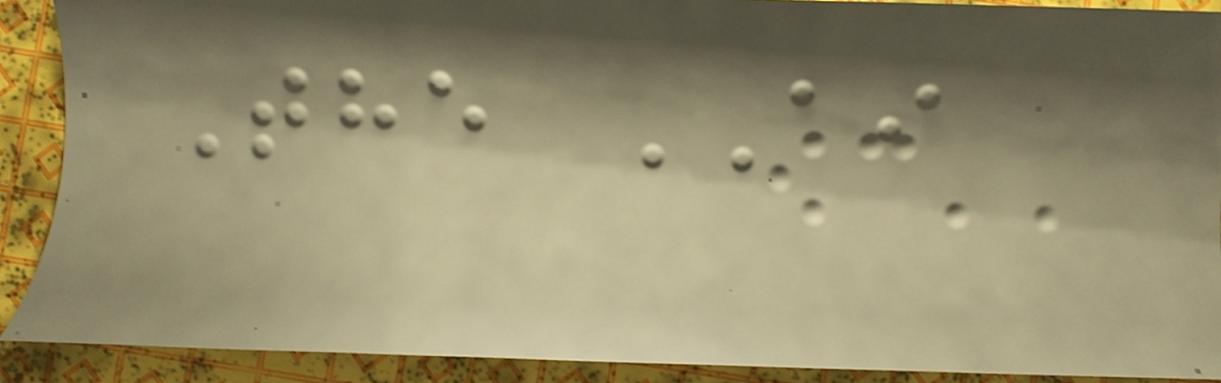The AI
